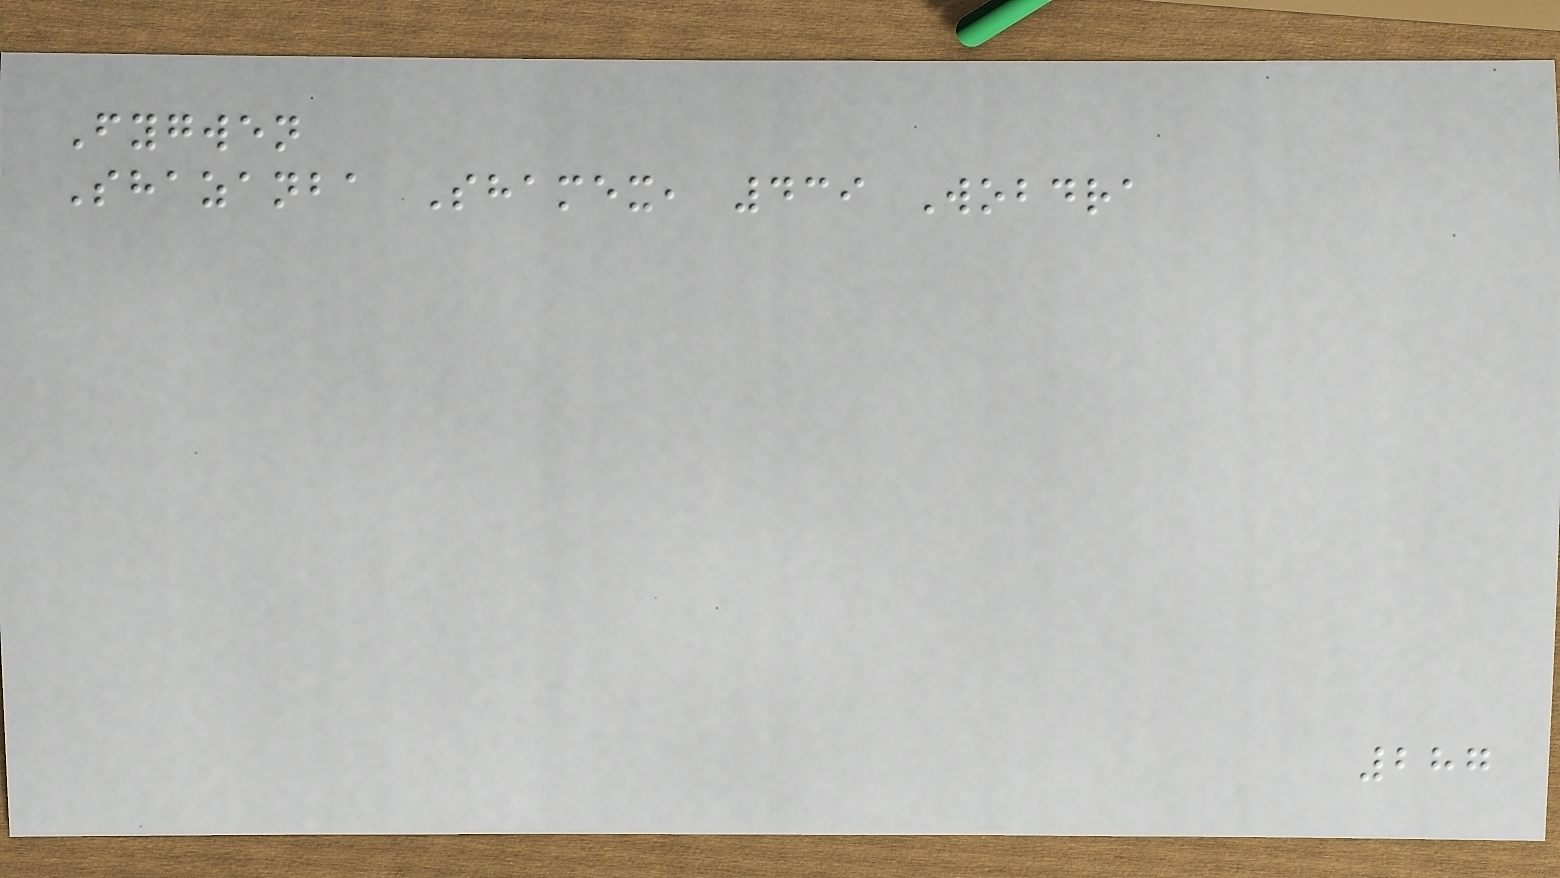Fygwen
Shazanba Shamex, 439 Wobdra
287
